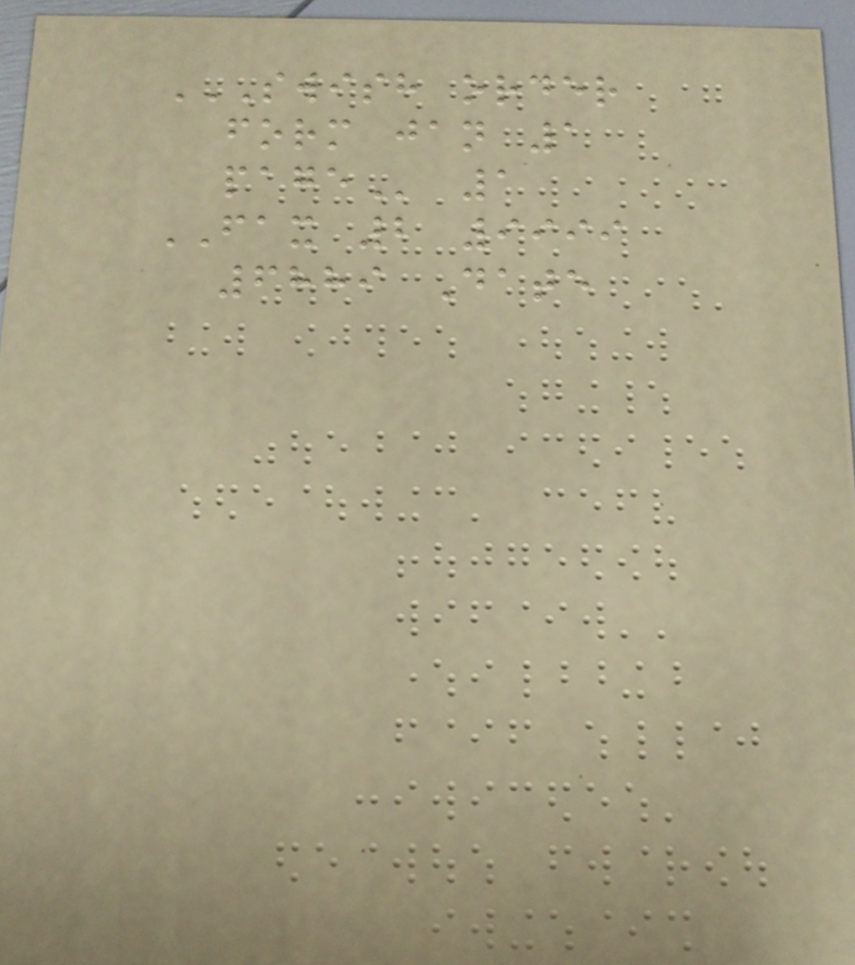SWISH ORDER
FORM JAN 1
PAGE 1
FAX 2 9999
6889 Date
